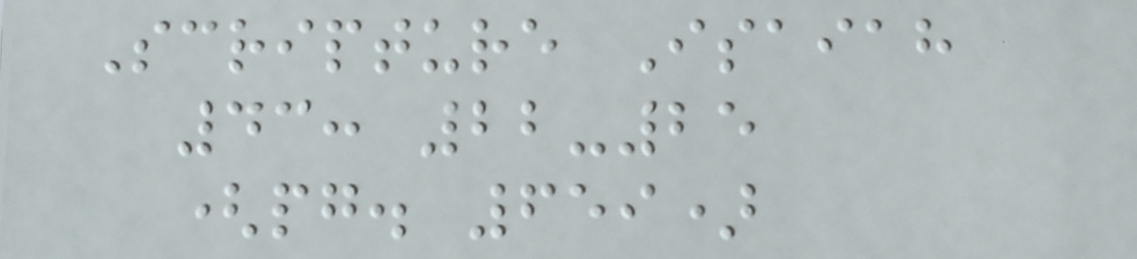Scripture Isaiah
43: 22-25
(pg. 659)
